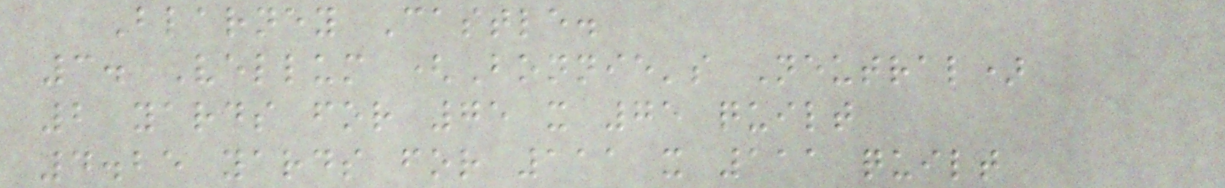Blarney Castle.
3. Vellum (Bonnie's Neutral)
2 yards for 75 x 75 quilt
4.25 yards for 111 x 111 quilt
